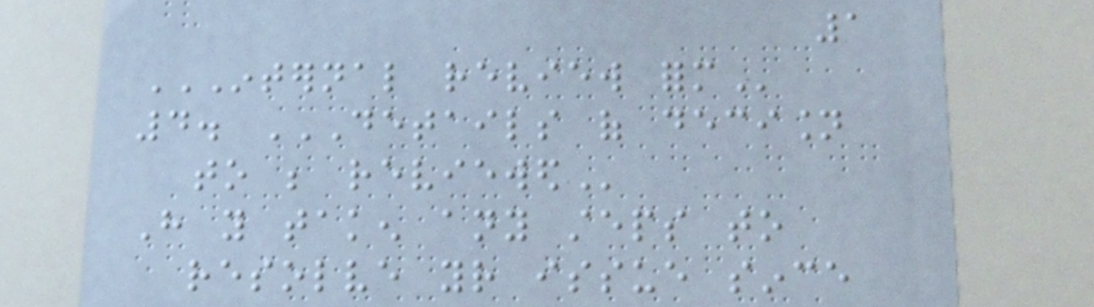1
INTERNAL REVIEW FORM
4. DETAILS OF DECISION
TO BE REVIEWED
Have you taken any steps to
resolve your issue since
